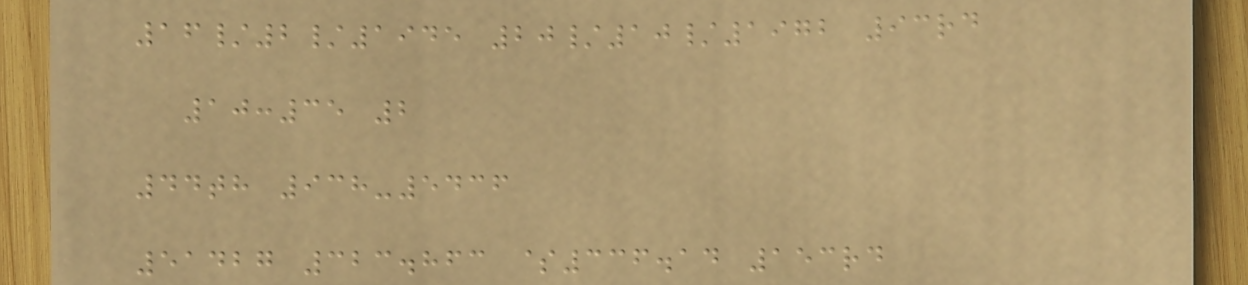16/2/1945 20/10/1972 93rd
10:35 2
44th 938-5436
51427 323.863 $336.14 153rd
